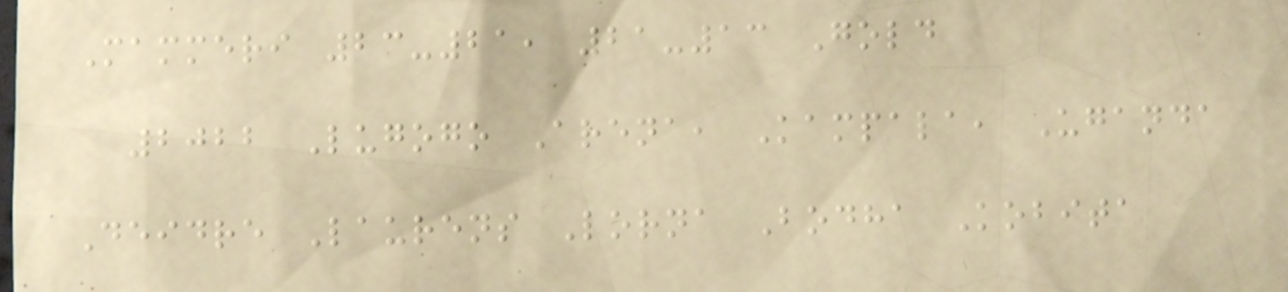Mammeri 23-21, 21-13 Gold
2022 Lugogo Arena, Kampala, Uganda
Deidre Laurens Lorna Bodha Kobita
